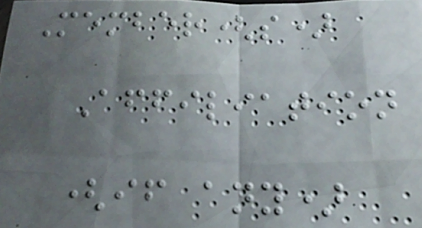Member(s)
Affiliation
(if any)
